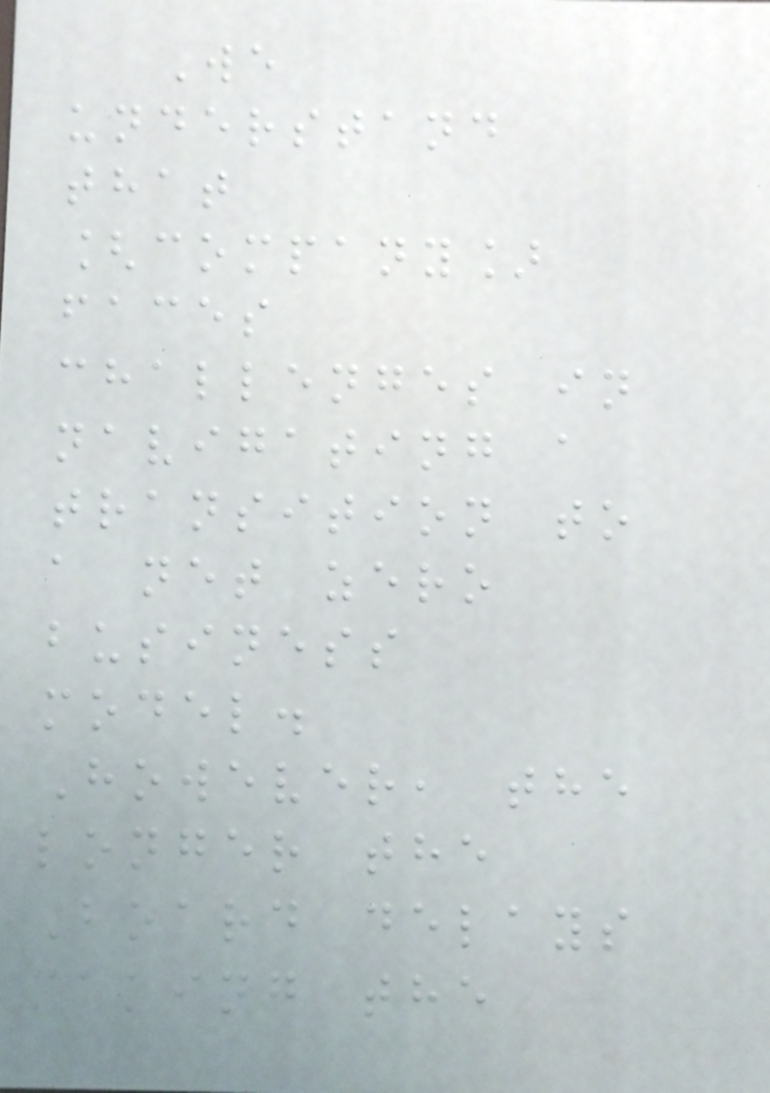We
understand
that
[company]
faces
challenges in
navigating a
transition to
a net zero
business
model.
However, the
longer the
Board delays
making the
